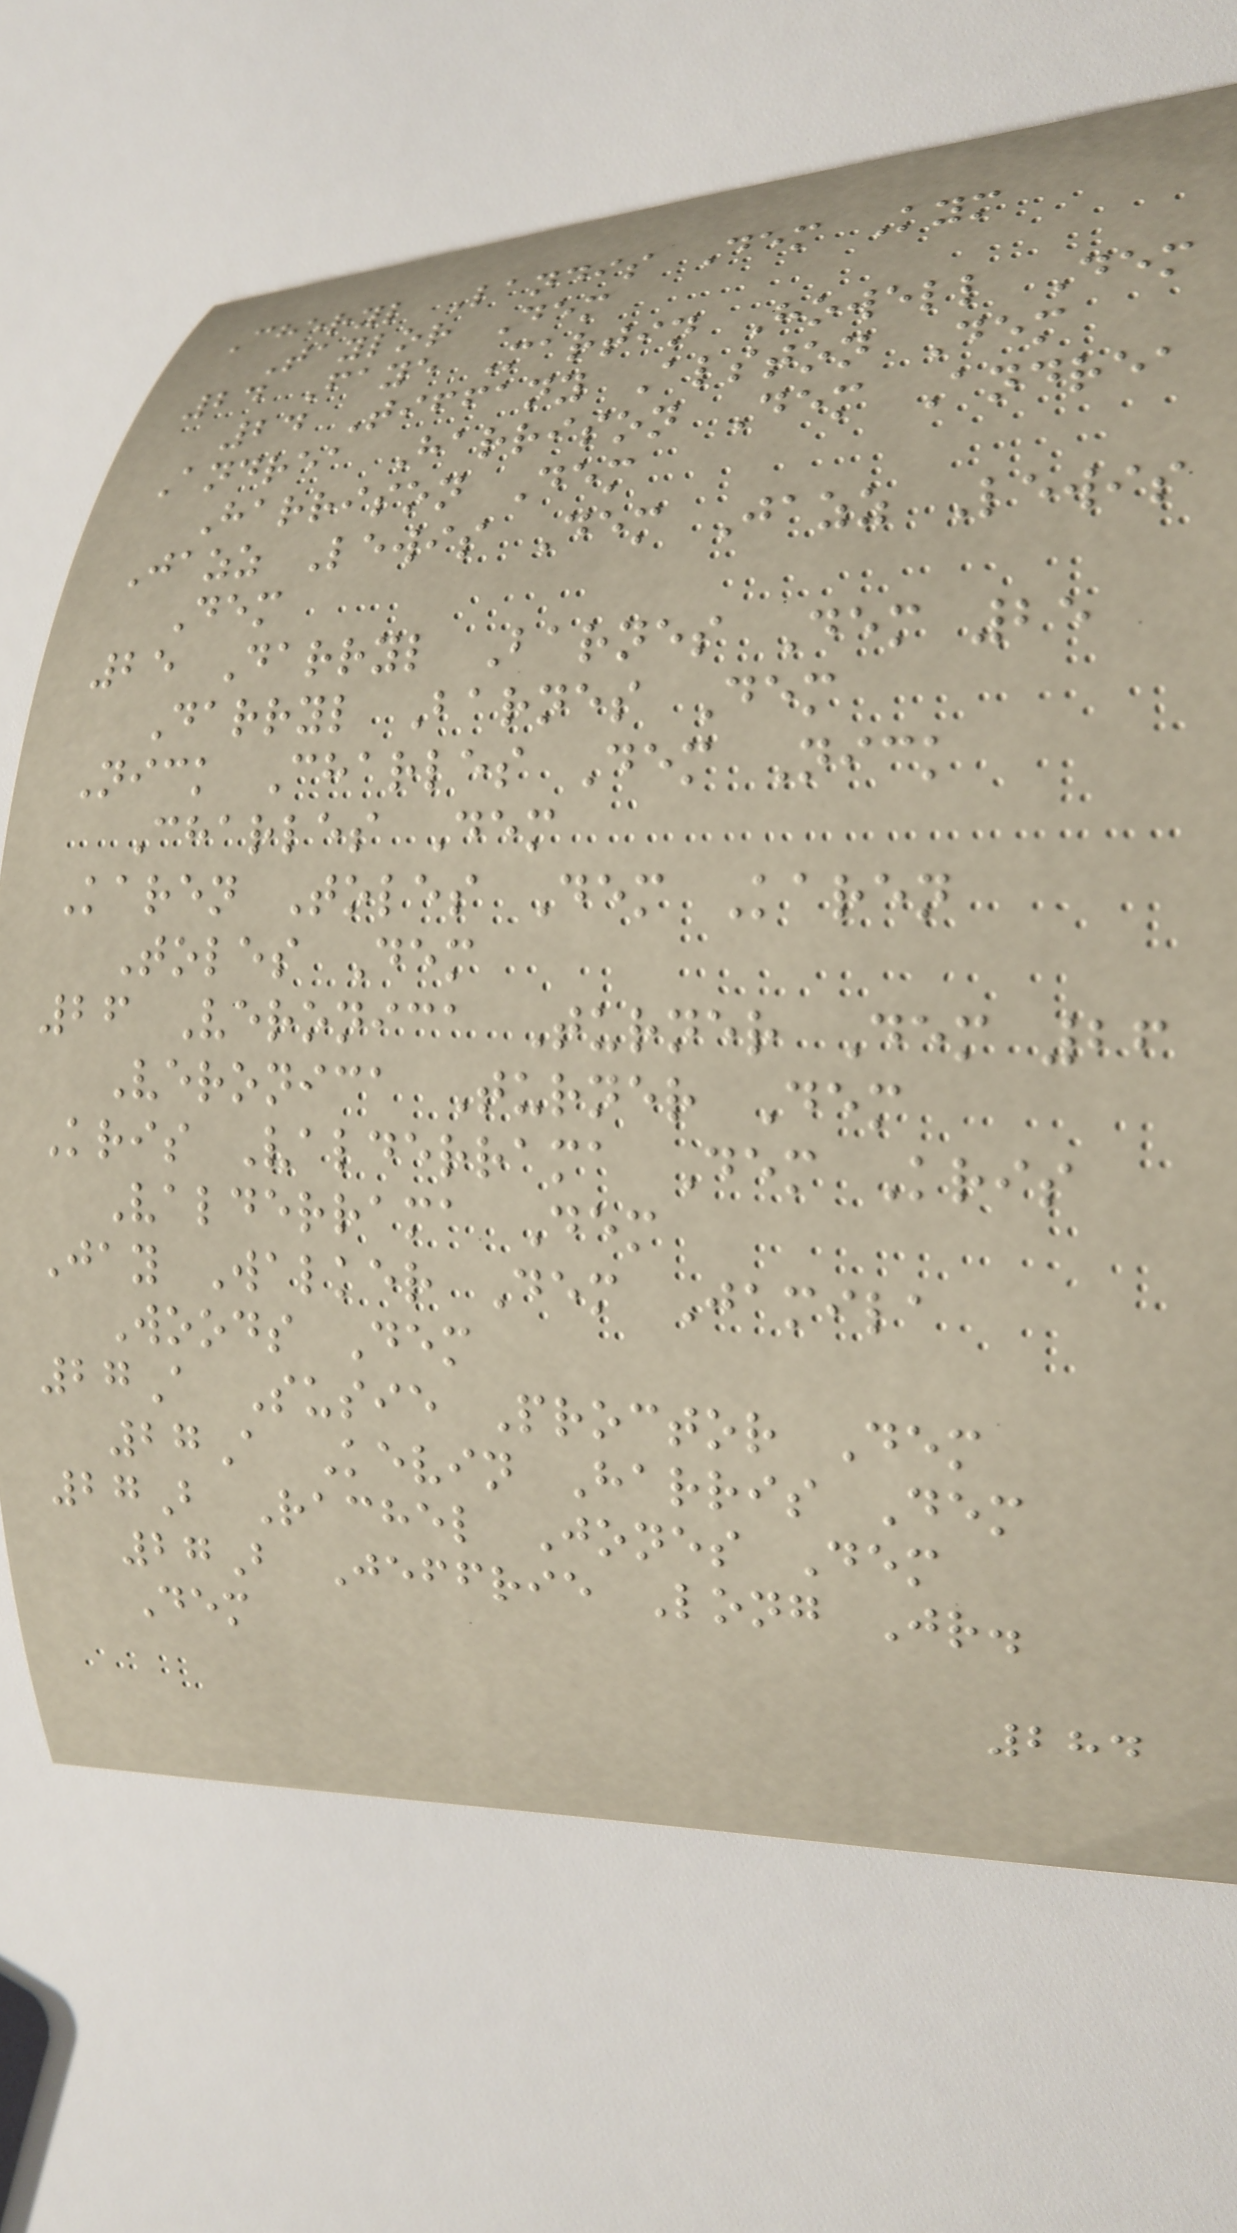Cheryl Landis Dem Kym
Taylor Dem
24 Faye Martin Howell Dem
24 Tiffany Alston Dem
Andrea Harrison Dem Andrea
Harrison Dem
Jazz Lewis Dem Jazz Lewis
Dem
25 Darryl Barnes Dem 25
Darryl Barnes Dem
Nick Charles Dem Nick
Charles Dem
Karen Toles Dem Karen
Toles Dem
26 Veronica Turner Dem 26
Veronica Turner Dem
Kris Valderrama Dem Kris
Valderrama Dem
Jay Walker Dem Jamila
Woods Dem
27A Susie Proctor Dem
27A Kevin Harris Dem
27B Rachel Jones Dem
27B Jeffrie Long Jr.
Dem
284
